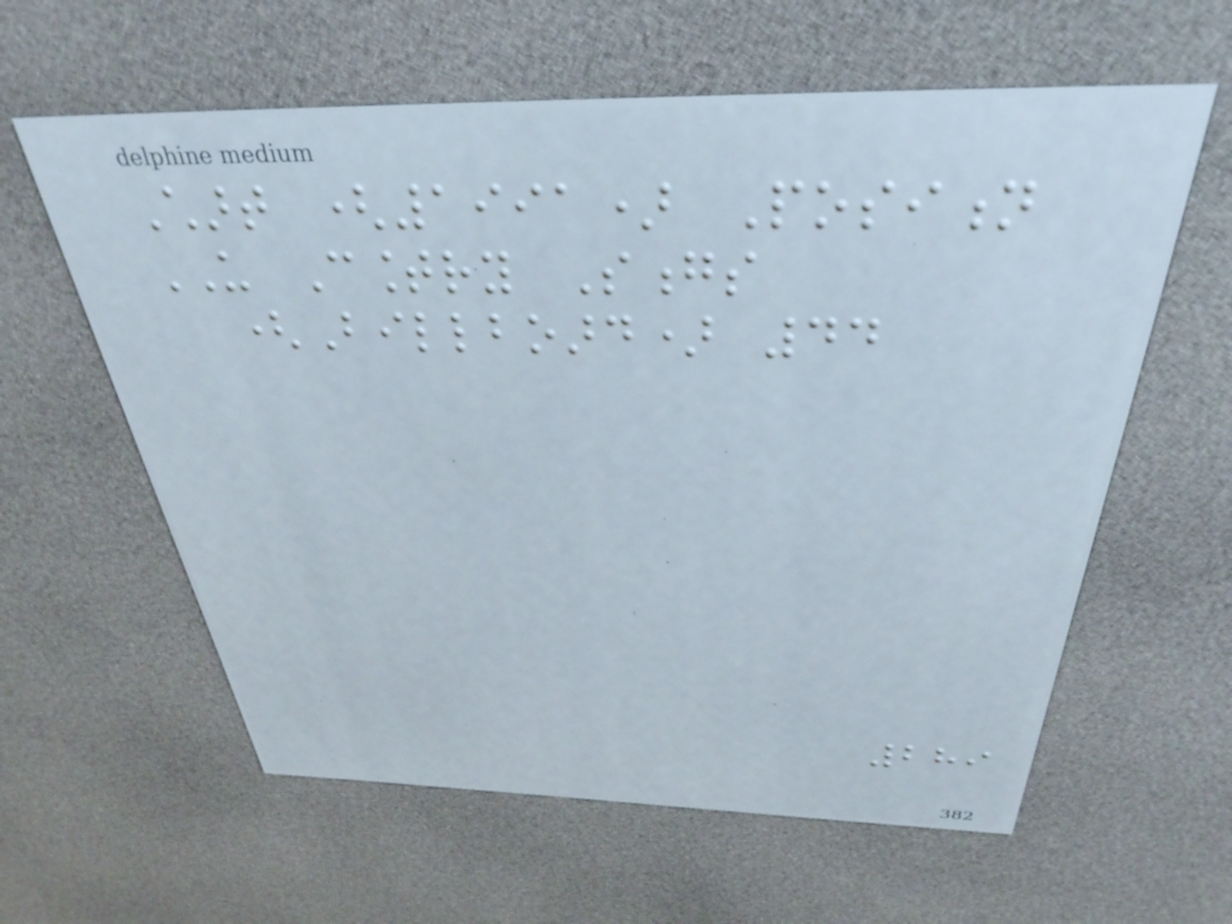Chart (1991) Position
US Country Songs
(Billboard) 44
289
